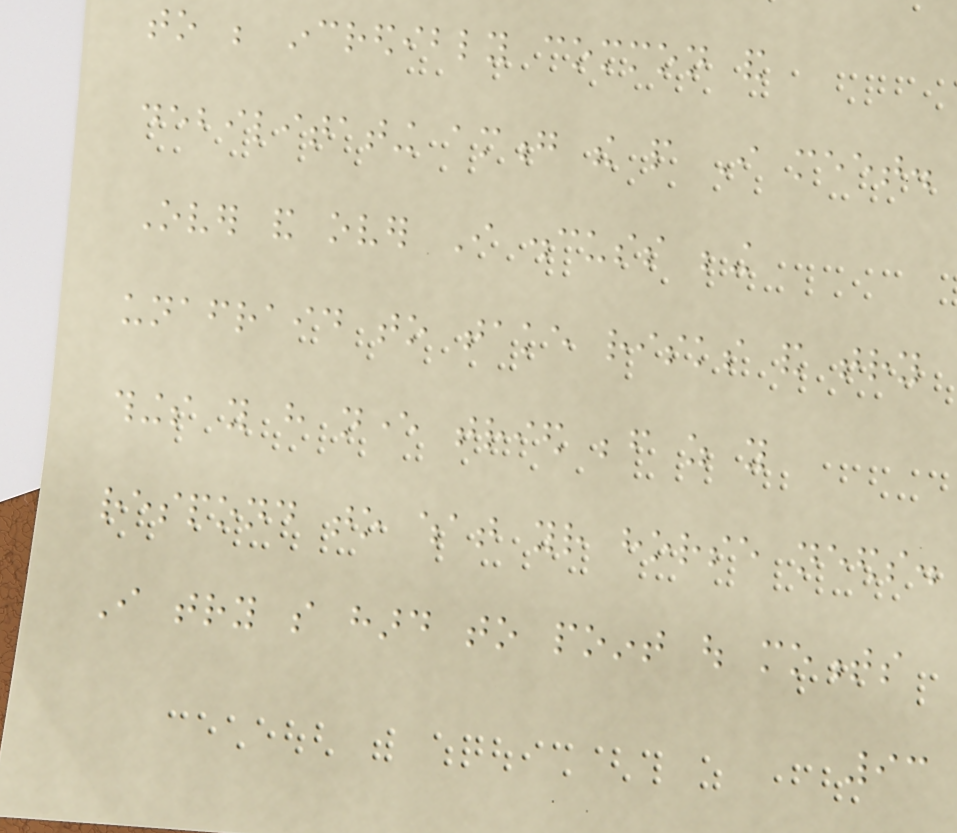to be incredibly common and
debilitating among the people I meet.
Over and over I discuss being
unafraid to take risks and try
things you have never tried before as you
respond to what your horse needs.
I try so hard to point out moments
93
